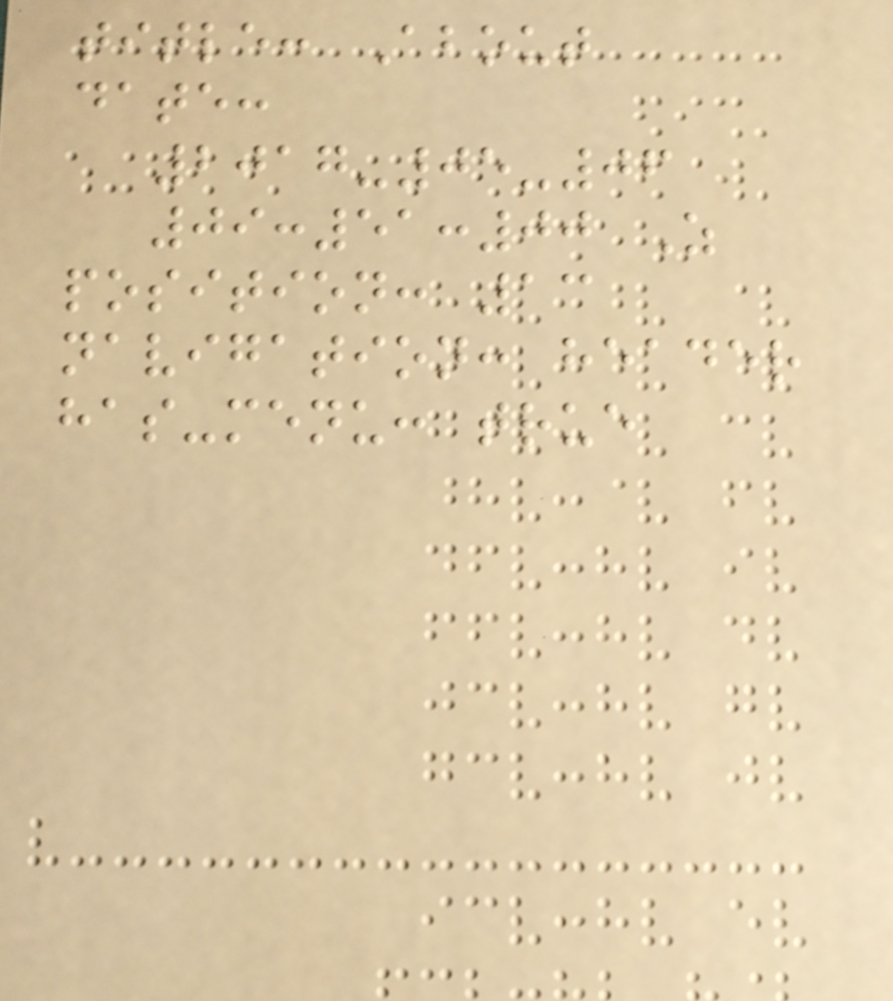title: About
date:
2017-05-06
09:51:00 Z
position: 13
navigation: header
has-menu: true
